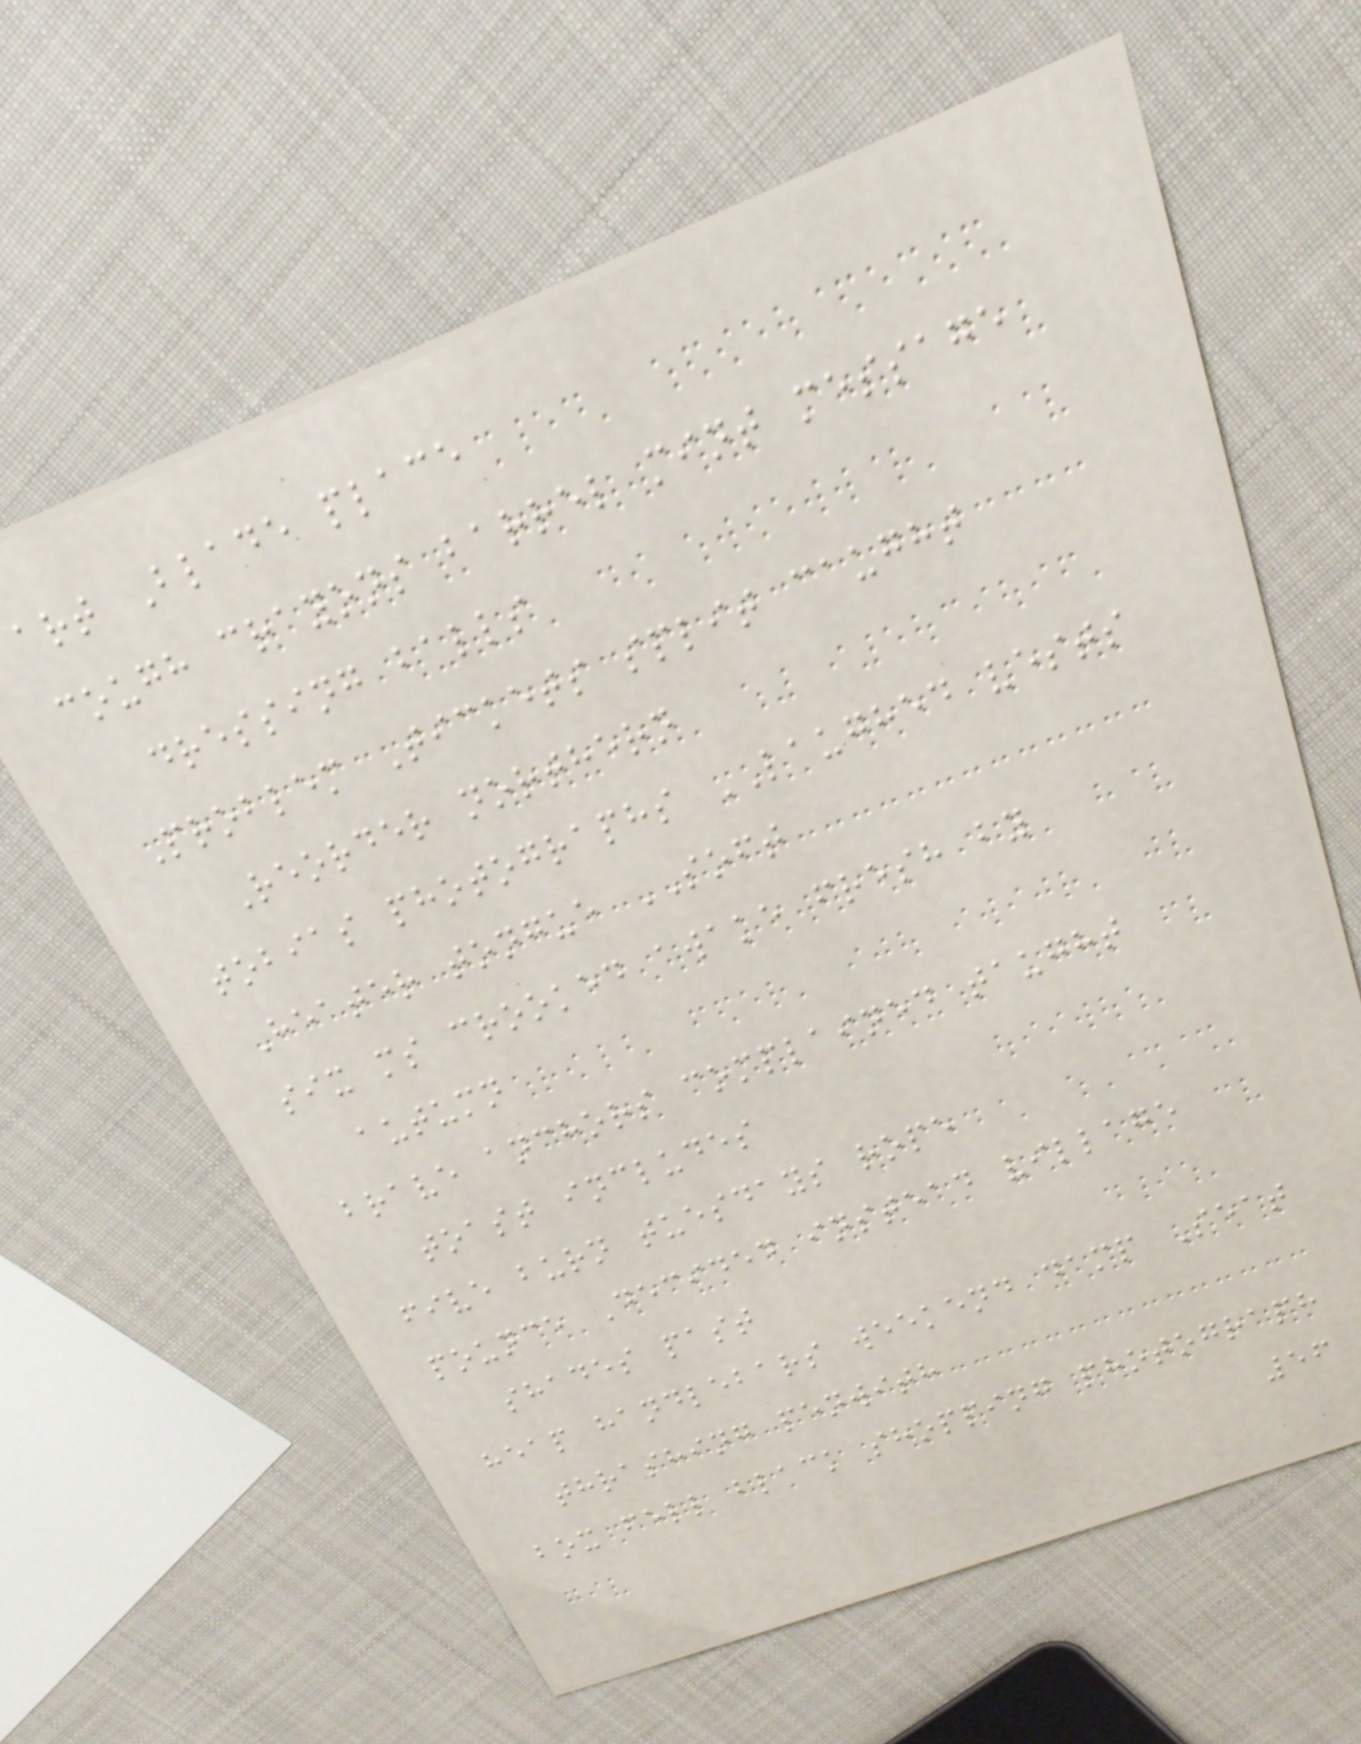art Blade place
cough crayons barrel mint message
dressing balls
Problem Tickets split caught
Reorder northern
tobias photographs LAUGHED vests
Heater tongue SOFT
six ms crooked awake fresh by
autumn
brave anchors complained taught
toast includes
five burn tuesdays rope
pounce Decided instead village
shades past
heap handlebars weekend damp Seat
thrashing penwith
box fell black shopping photograph
56
